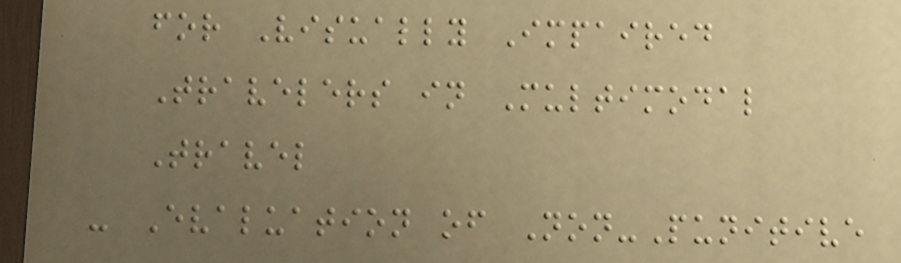for Visually Impaired
Travelers in Multimodal
Travel
- Evaluation of Non-Punitive
